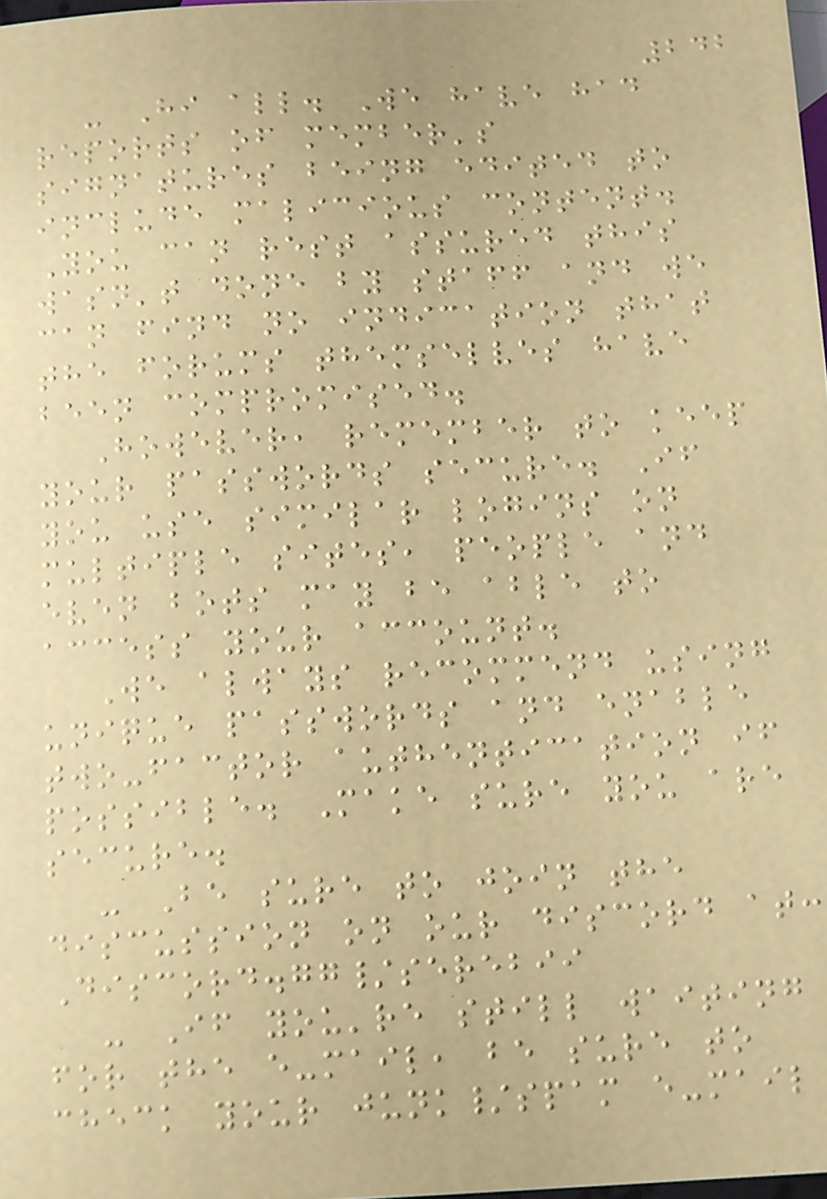242
- Hi all. We have had
reports of member's
signatures being edited to
include malicious content.
You can rest assured this
wasn't done by staff and we
can find no indication that
the forums themselves have
been compromised.
However, remember to keep
your passwords secure. If
you use similar logins on
multiple sites, people and
even bots may be able to
access your account.
We always recommend using
unique passwords and enable
two-factor authentication if
possible. Make sure you are
secure.
- Be sure to join the
discussion on our discord at:
Discord.gg/serebii
- If you're still waiting
for the e-mail, be sure to
check your junk/spam e-mail
